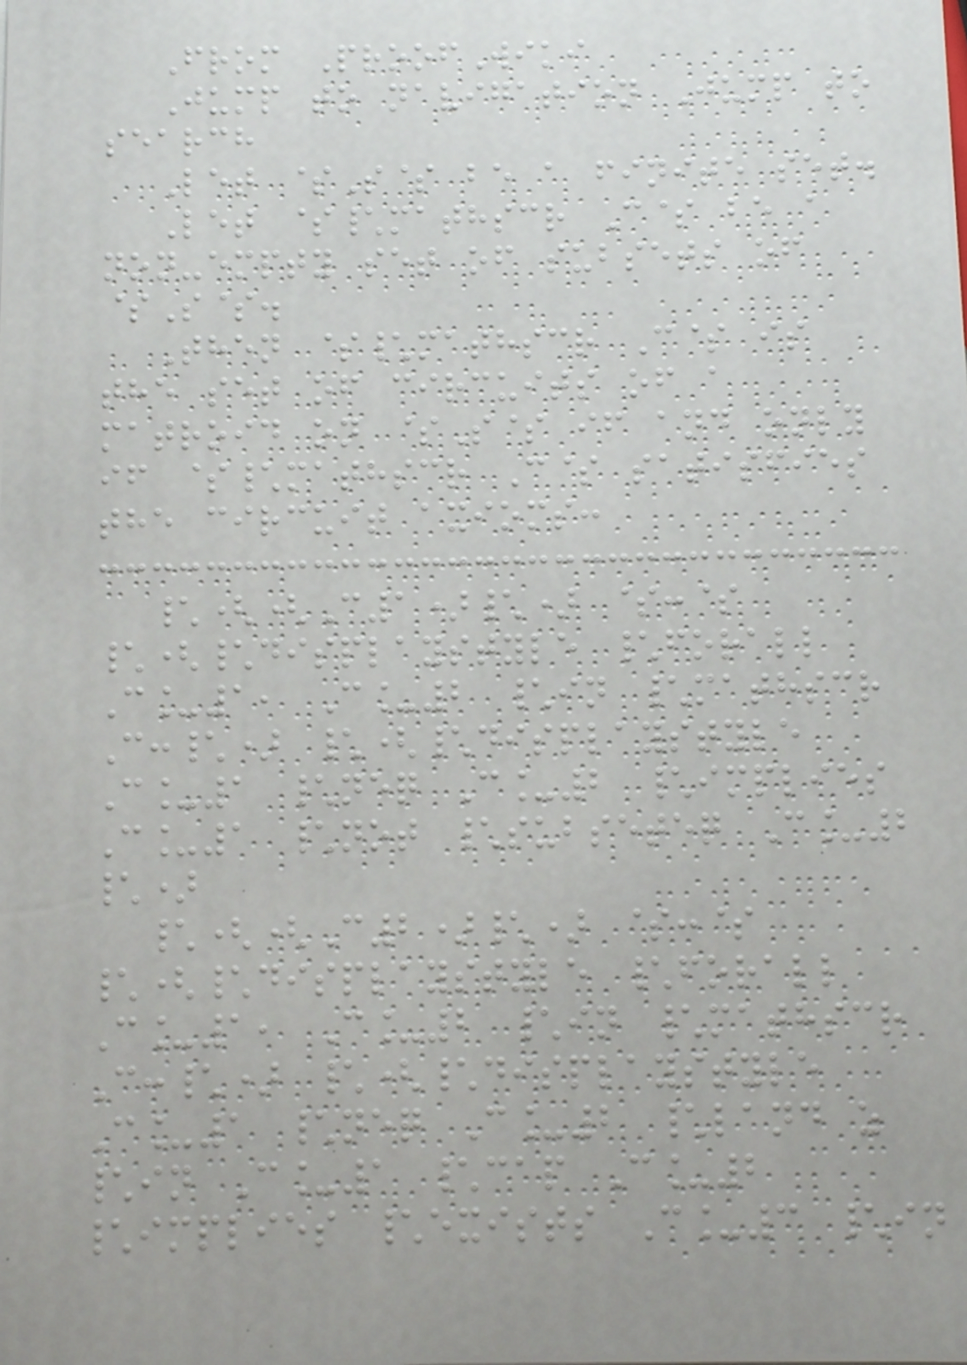From ProofWiki
Jump to navigation Jump to
search
Let $S$ be a finite set.
Let $\mathscr C$ be a
non-empty set of subsets of
$S$.
Then $\mathscr C$ is
the set of circuits of a
matroid on $S$ if and only
if $\mathscr C$ satisfies
the circuit axioms:
\((C1)\) $:$
\(\displaystyle \forall
C_1, C_2 \in \mathscr
C:\) \(\displaystyle
C_1 \neq C_2 \implies
C_1 \not \subseteq C_2
\)
\((C2)\) $:$
\(\displaystyle \forall
C_1, C_2 \in \mathscr
C:\) \(\displaystyle
C_1 \neq C_2 \land z
\in C_1 \cap C_2
\implies \exists C_3 \in
